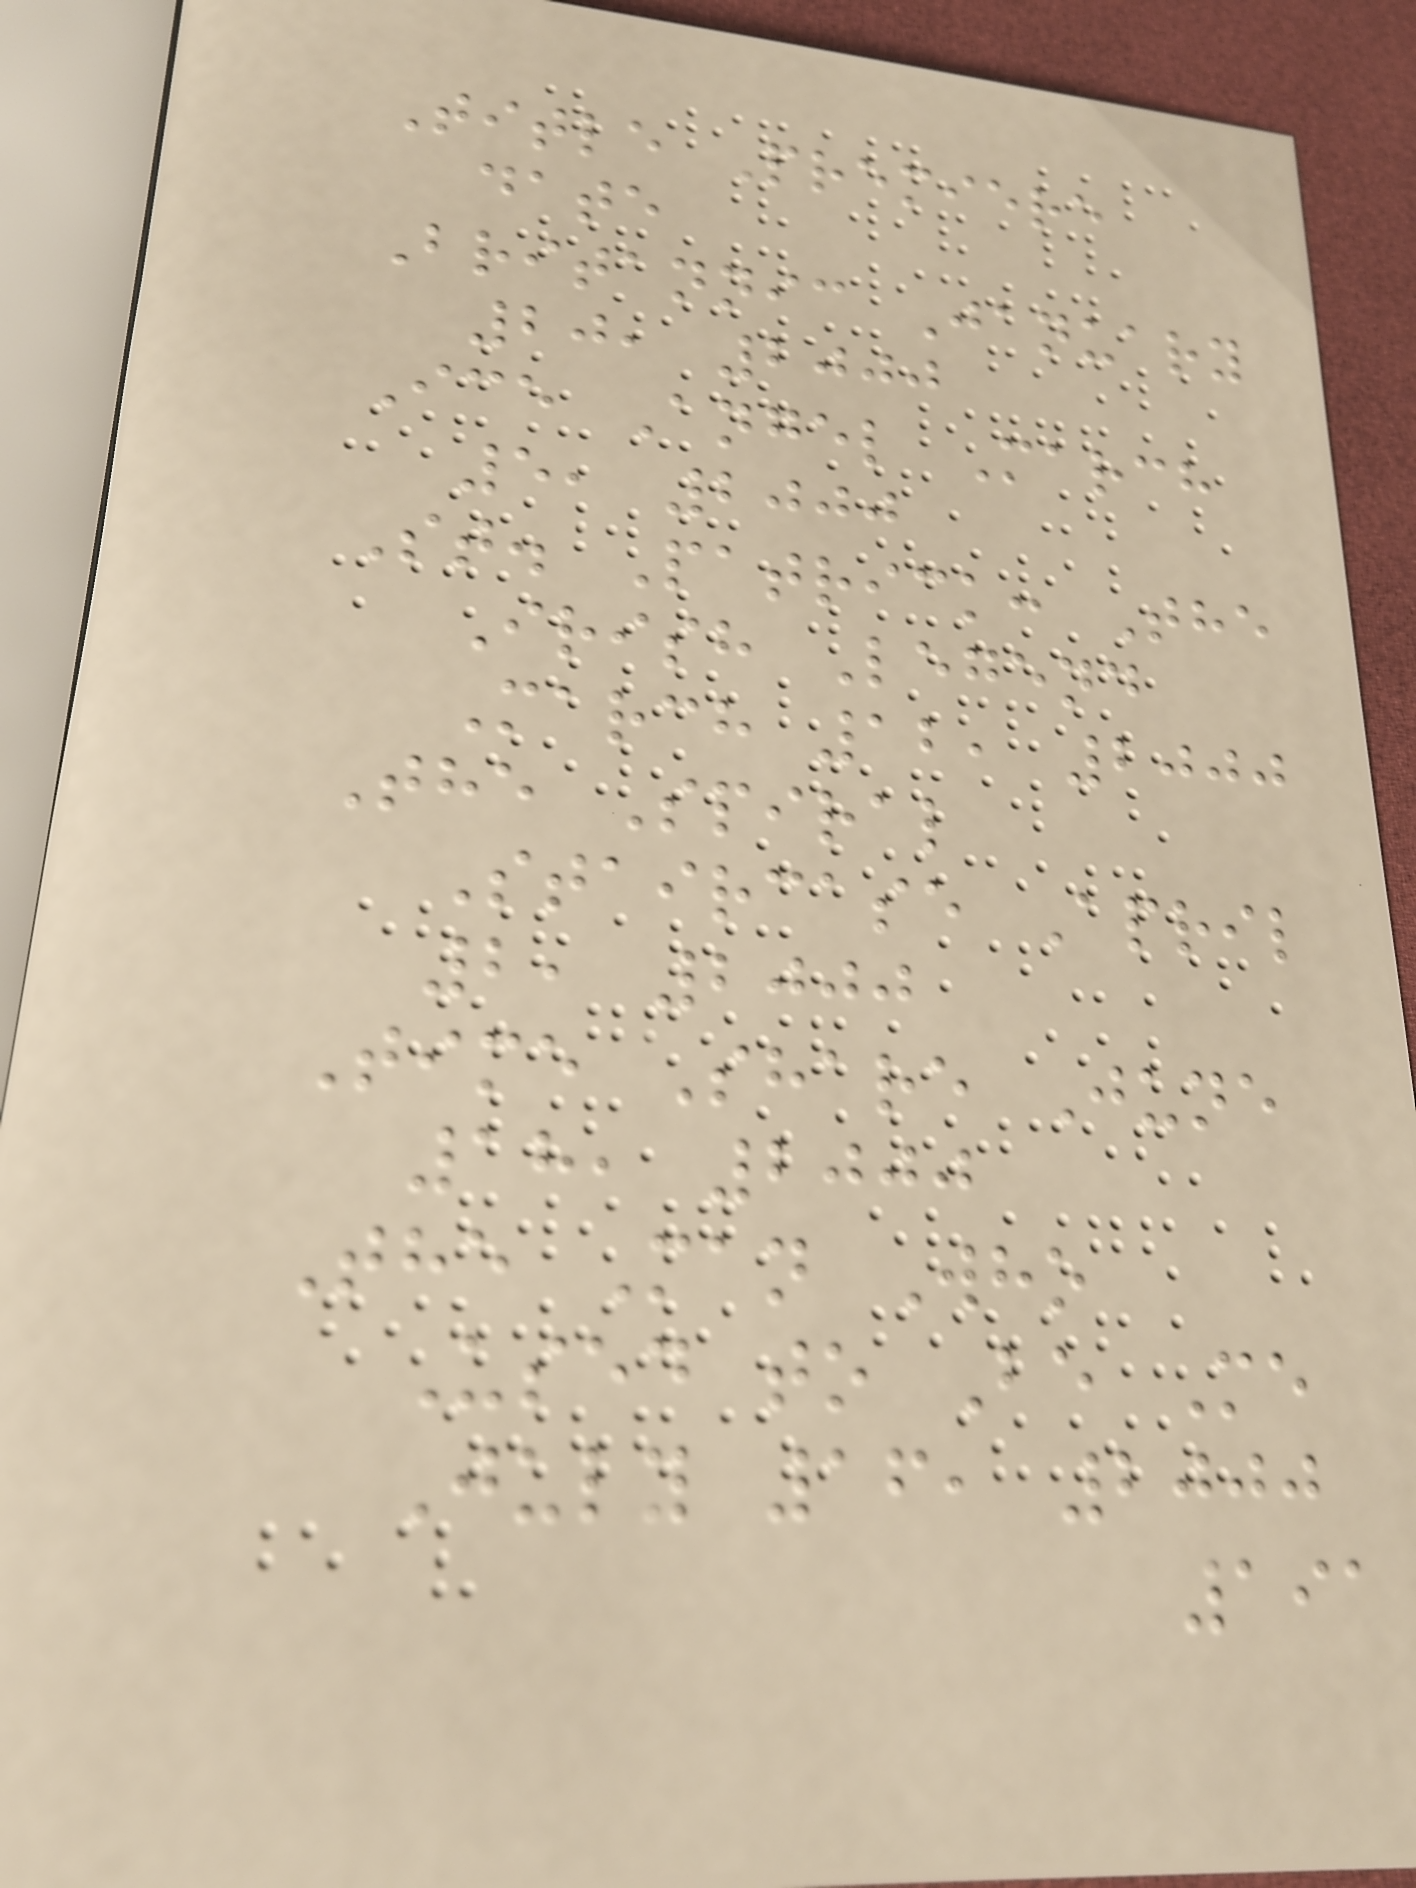Title Premiere
date
Britannic January
20, 2000
Ice Angel March
5, 2000
St. Patrick: The
Irish Legend
March 12, 2000
The Spiral
Staircase April
2, 2000
Time Share June
18, 2000
The Man Who
Used to Be Me
July 16, 2000
191
